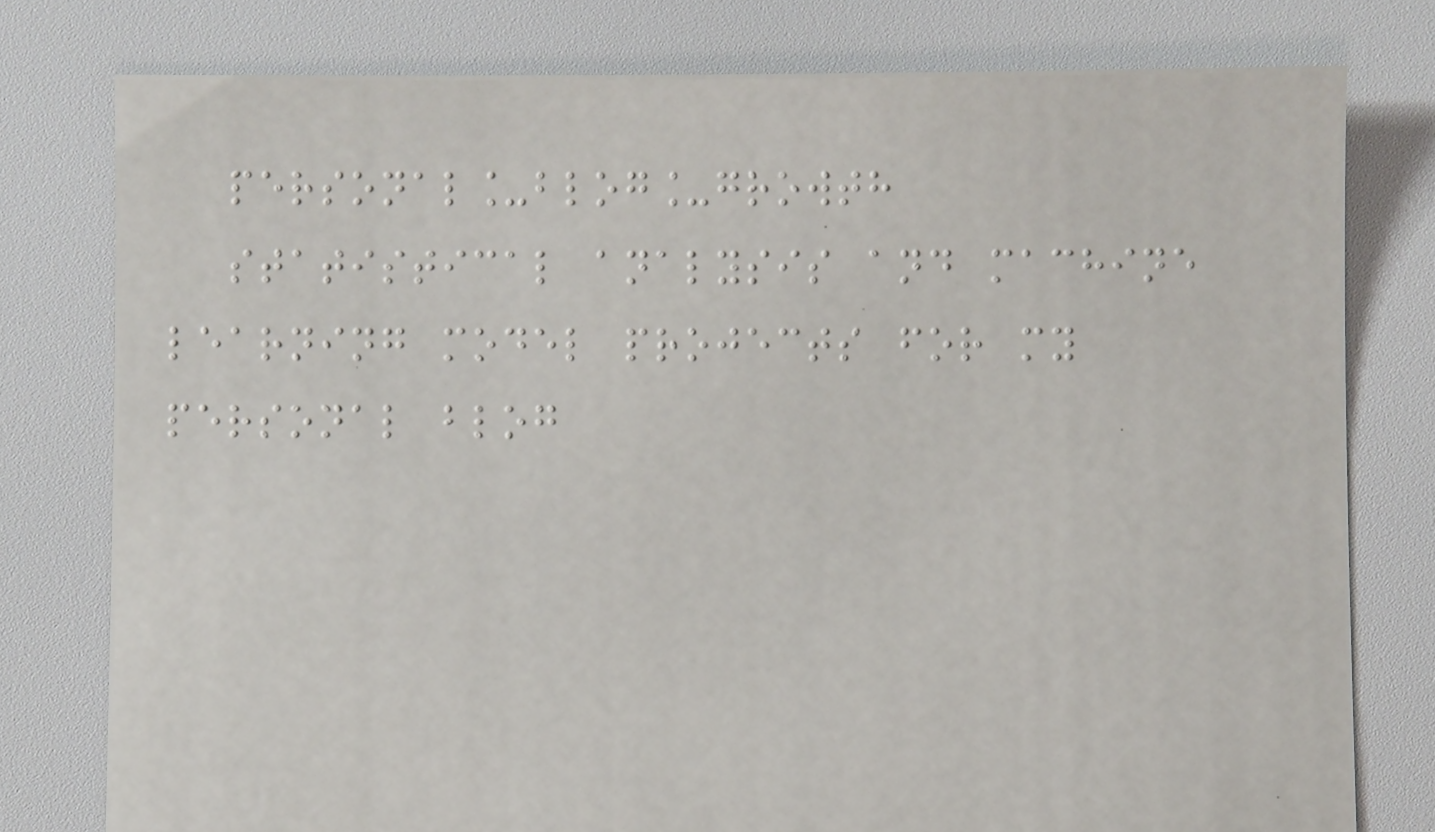personal_blog_growth
statistical analysis and machine
learning model projects for my
personal blog
